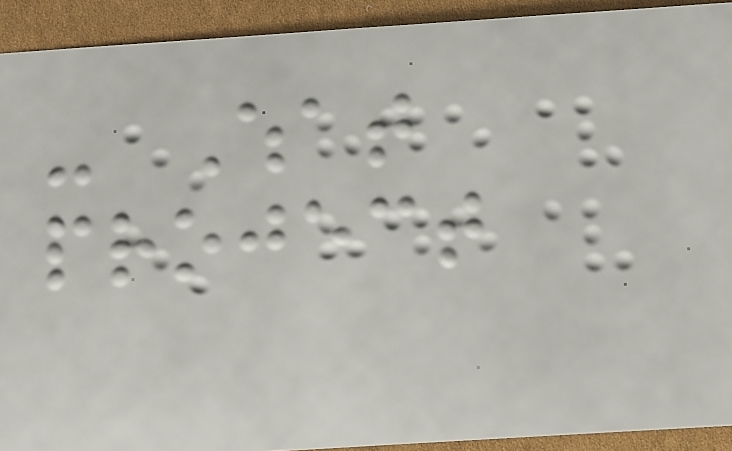- What
project
